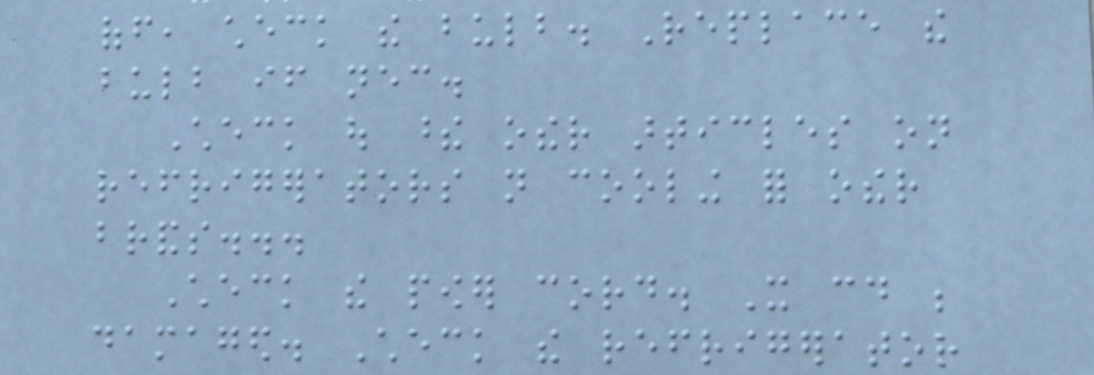off, check the bulb. Replace the
bulb if necessary.
Check out these other articles on
refrigerators not cooling for other
brands...
Check the power cord. It could be
damaged. Check the refrigerator
